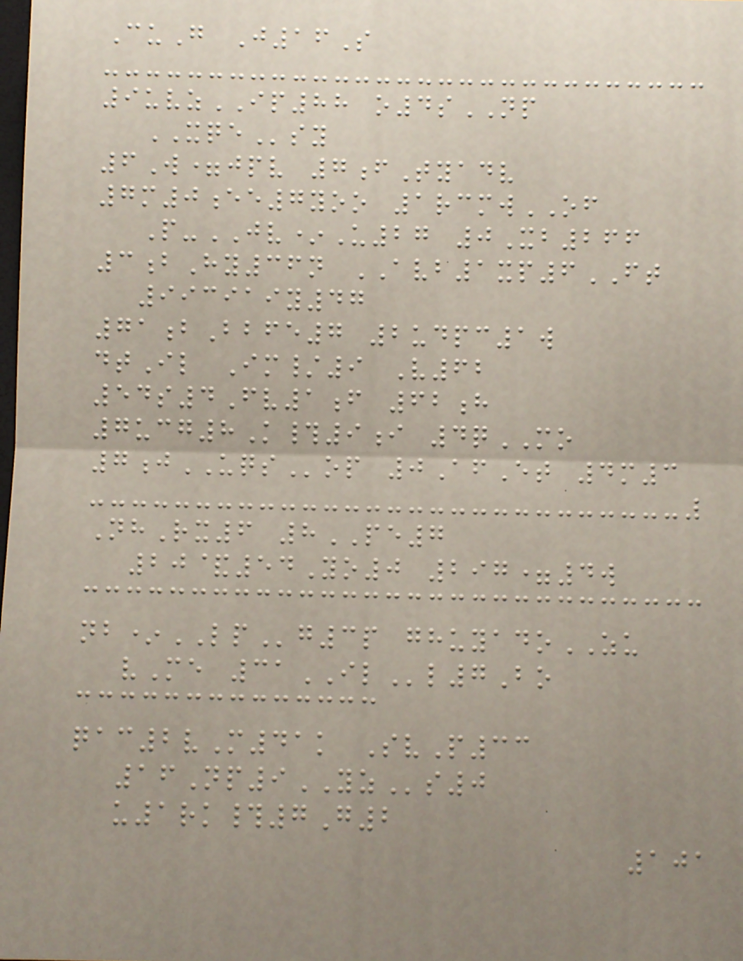CuG J16S
9uvzIP88 o4sNP
XQEsy
6W=jpv 7fTyadv
7m0ee7yoo 1rcmwOF
P-JV*U27 0Xb266
3bHy36n AVB1xp6FT
993919y47
71bBbfe7 2udpc1w
dtIl Im/9 V62
54s4Fv1f 62h
7ucg8K#9i 4qMO
7jUQSop 0AfEt 4m3
NhRx6 8PE7
20&54Yo0 297=4w
nb*LPg3p ghuyadoZU
vMe 31ILl7Bo
qac2vM41k SvP33
16Np9YZs0
u1rk#7G2
101
